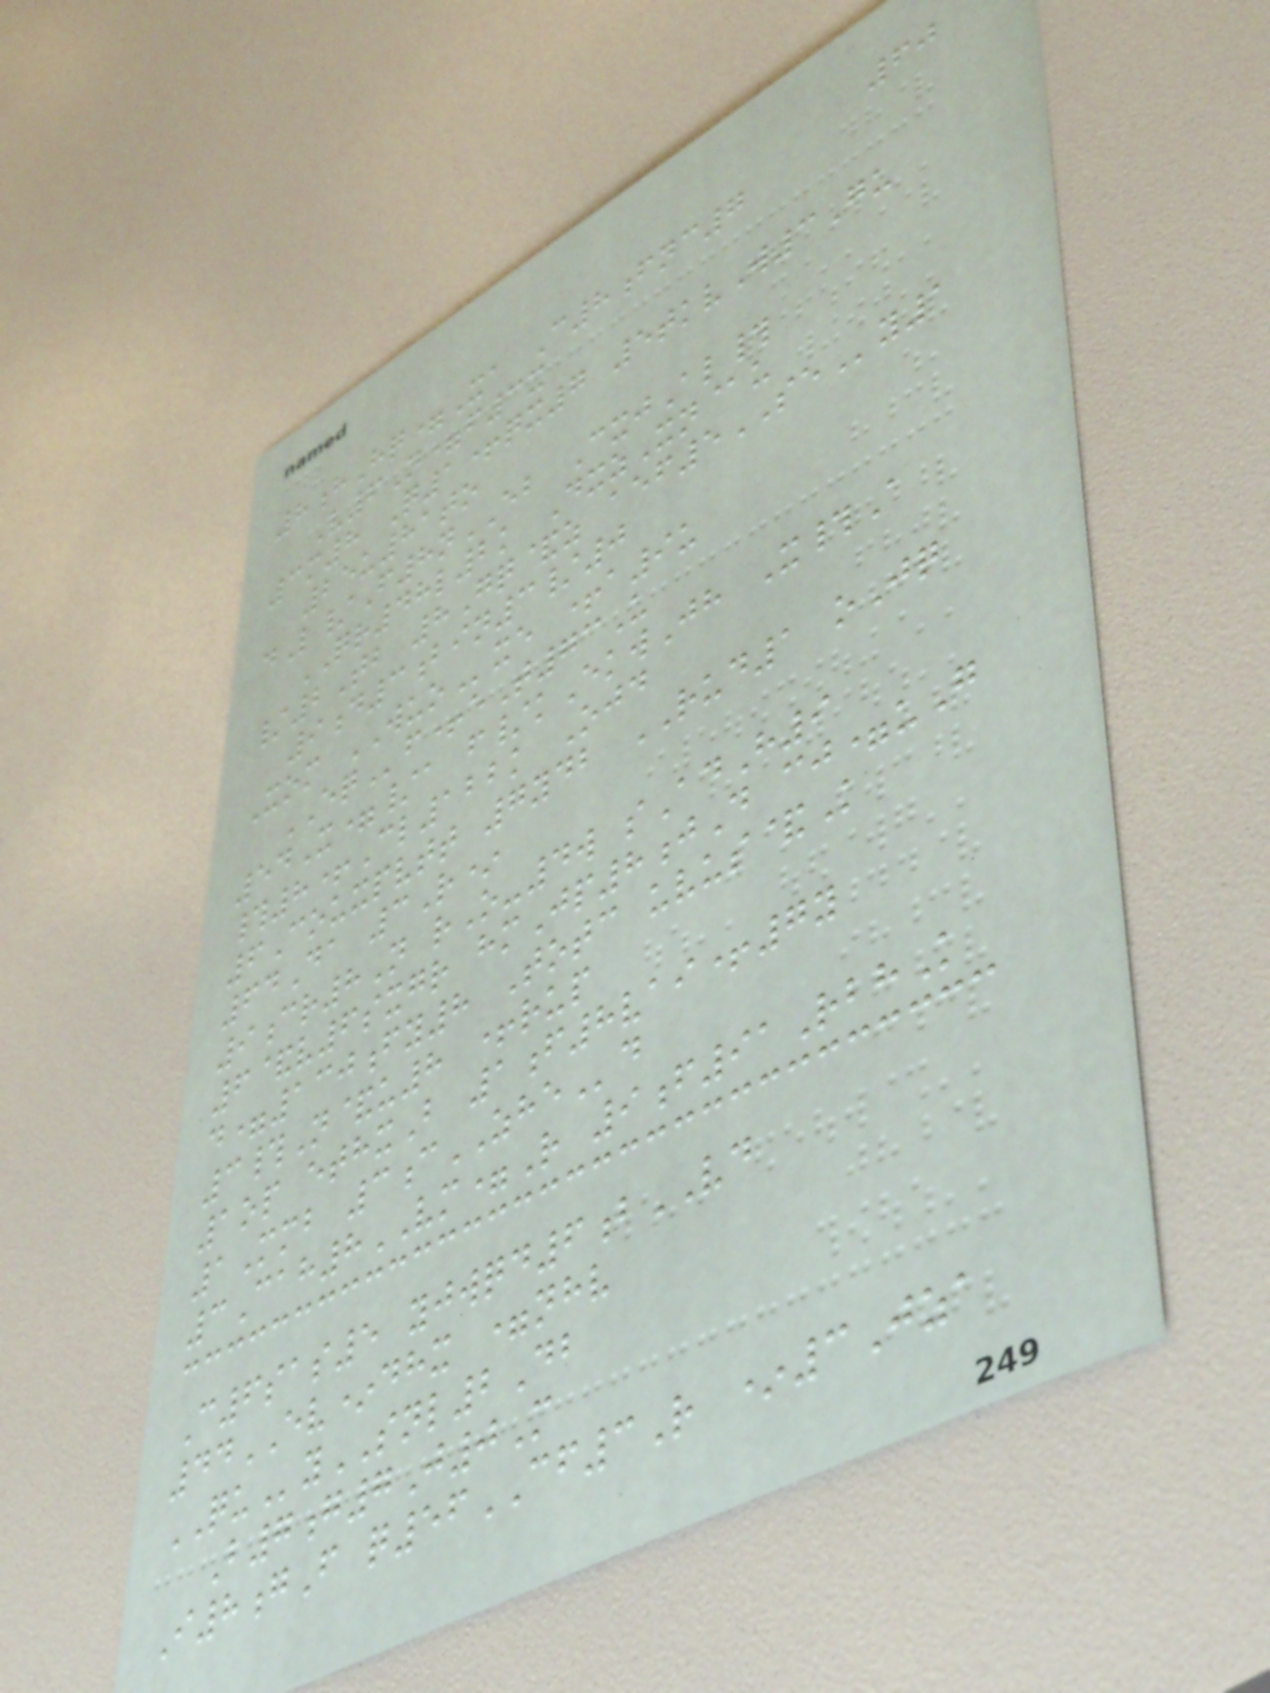60
8hHq=Xa C8fnc7
V6N=f3x
3m8 Q1+qx7 5tkvW3Gu
25u81to
dL/F8nEB CxjAl#
QR48l2k DxzXn@u
/2Tb 8Gq&z aef5SEy1
9d3bin3/0
Xom WUOxe +a9u
EQf+eT73U
54X=/a f/kEkwJh X#A
#8+Cl122k Ojd
6Couxpvtt 7ydb RUD1 oJq
64Da 3R*
9cr8N rO-4w sAdH9
6&v6sxgr hmJp8jD cj=uG
d=130fy8 Totc uvus&K
3#N&u8 +rup
1op ethxB 1f8vai+7y
1Mmb 3cZHEd
3Cah8VM=R 9f91RbhK
C6sas5 yjwqd6bVD
44EV*dhx =nhv
QUySNL2Db
B7g7J0M
I8gF q56CF3R *3Jza
